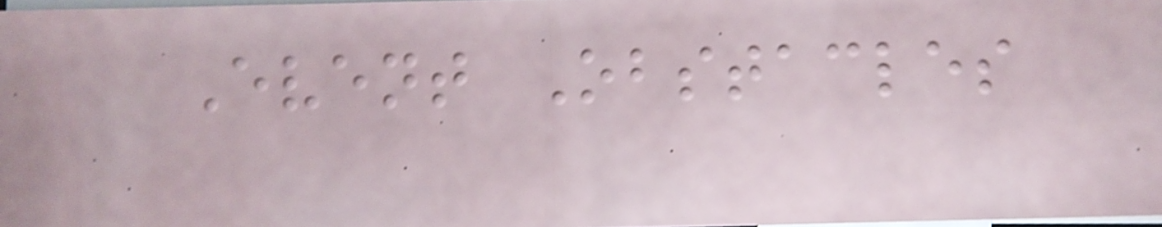Event Obstacles
